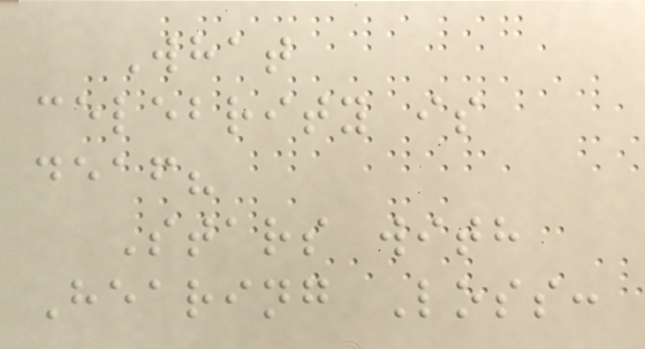What
celebrity is
deaf?
Stars with
Hearing Loss:
